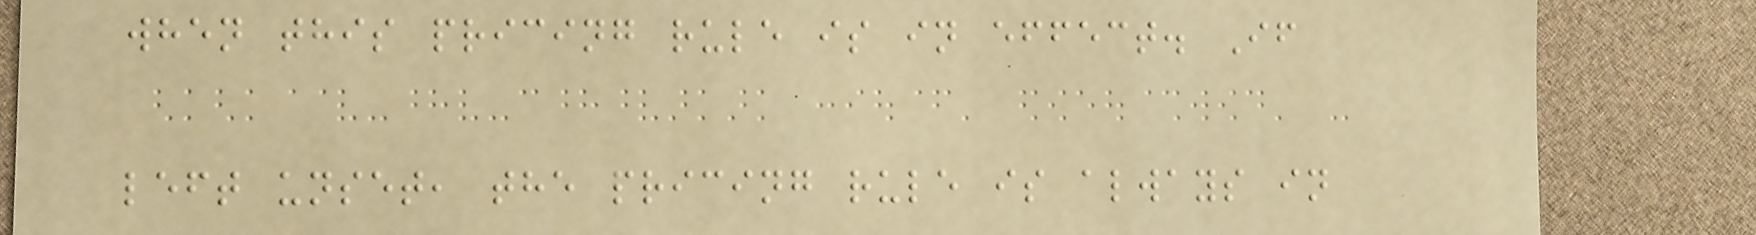when this pricing rule is in effect. If
left unset, the pricing rule is always in
